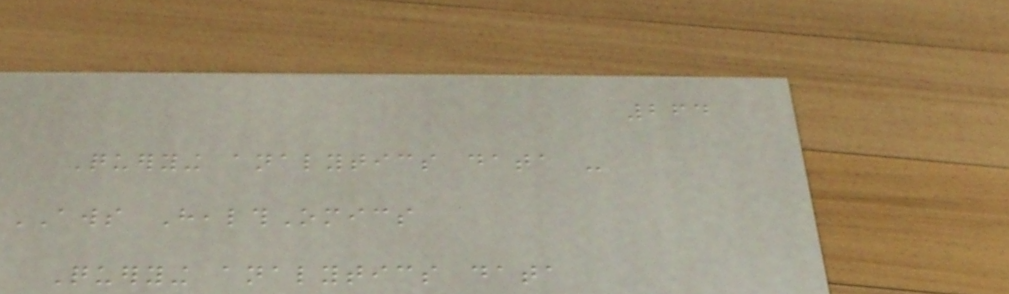264
Querying analytics data -
AWS HealthOmics
Querying analytics data
